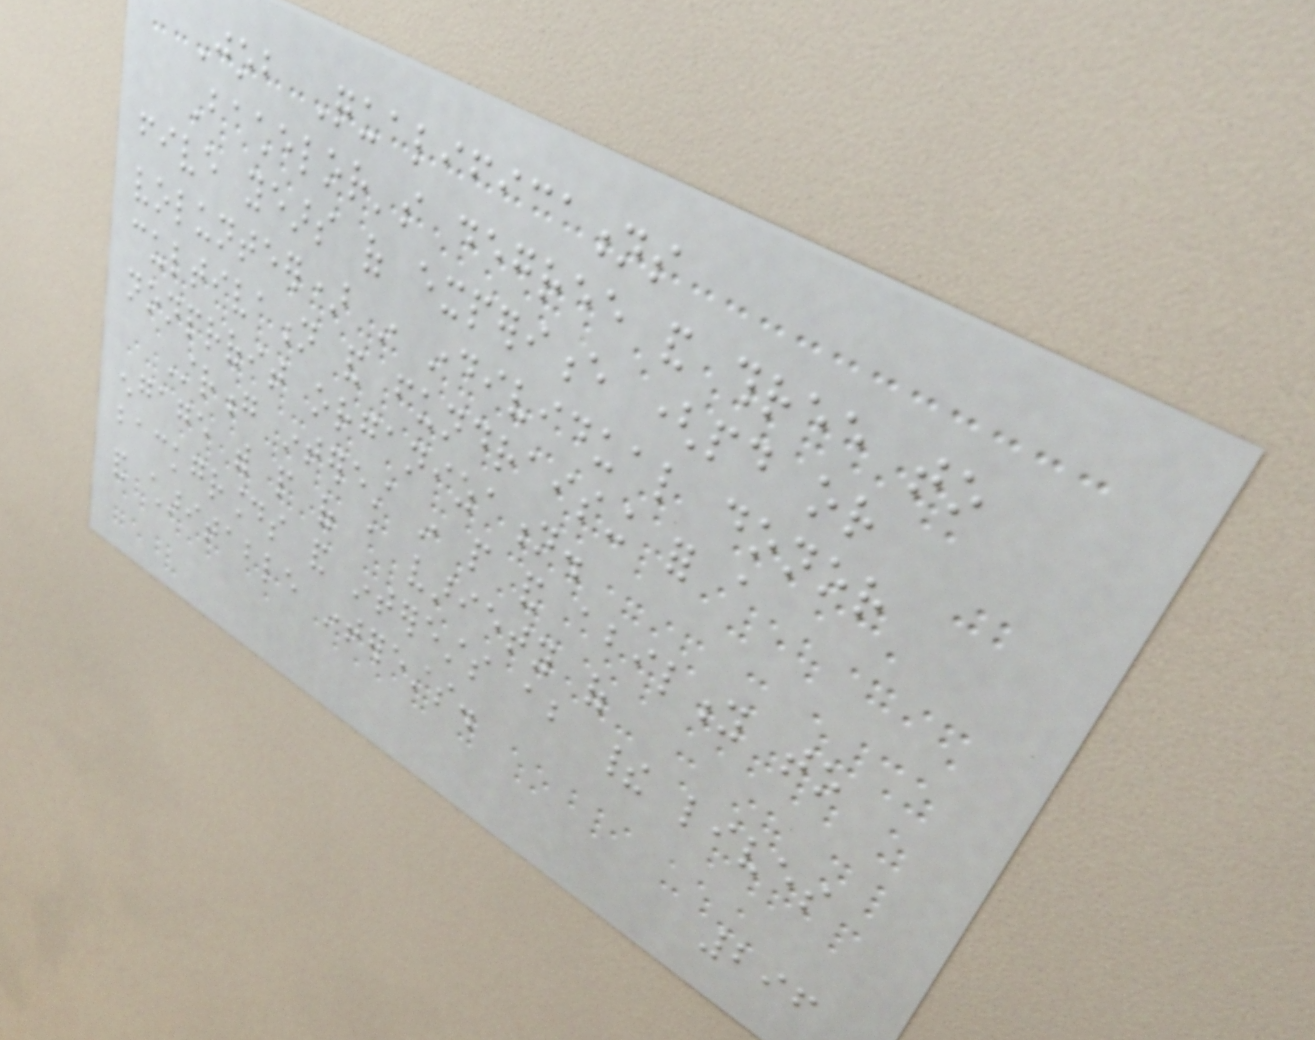Job Qualifications
Bachelor's degree and three to
five years of experience (paid or
volunteer) in individual donor
cultivation and fundraising for a
nonprofit organization.
Strong interest in people and ability to
engage with people of a variety of
backgrounds and interests about their lives
and charitable interests.
296
